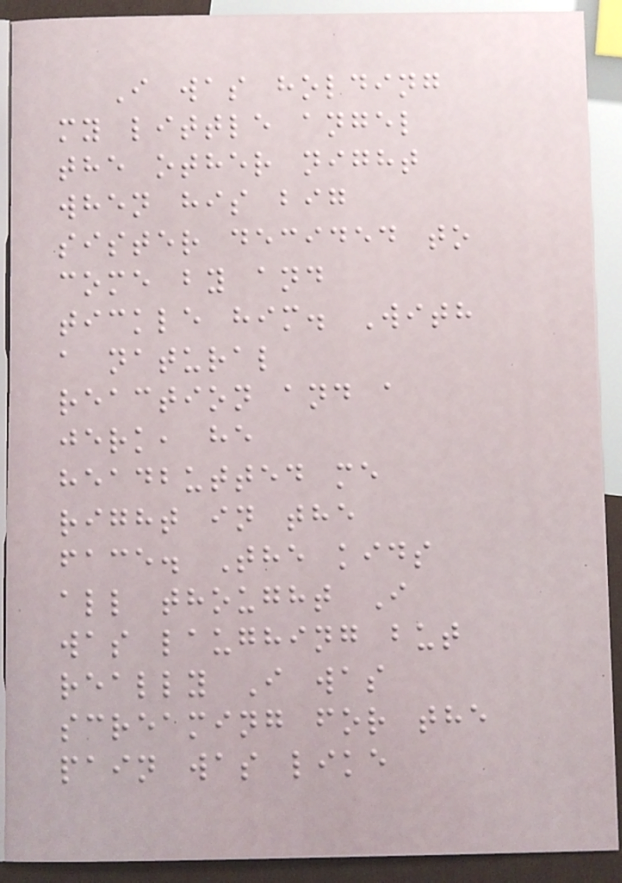I was holding
my little angel
the other night
when his big
sister decided to
come by and
tickle him. With
a natural
reaction and a
jerk, he
headbutted me
right in the
face. The kids
all thought I
was laughing but
really I was
screaming for the
pain was like
